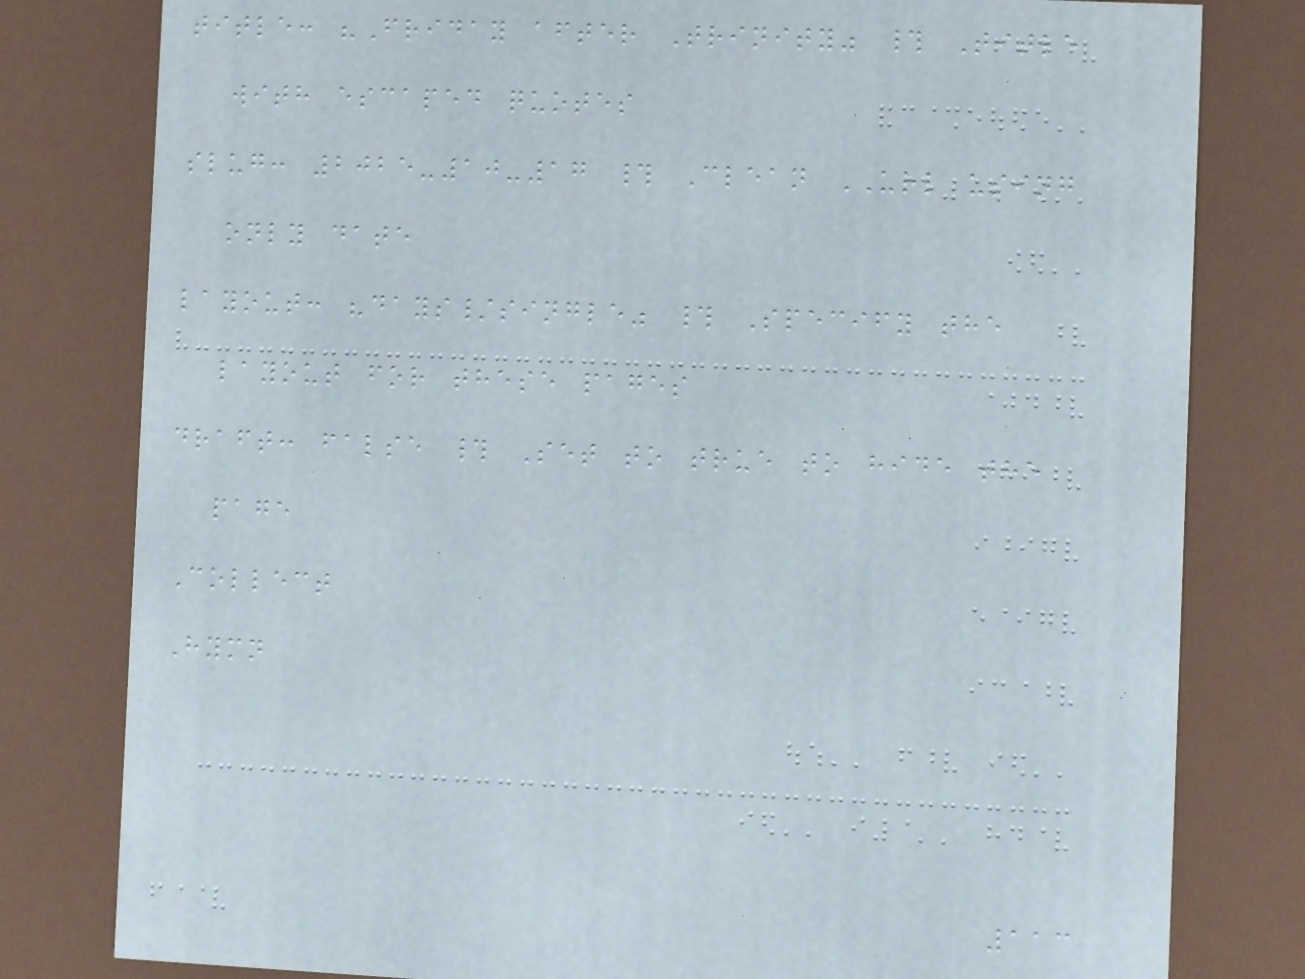title: "Friday after Trinity" # Title
with escaped quotes
slug: 2025-10-17 # Clean URL using
only date
layout: "days/single" # Specify the
layout for these pages
draft: false # Set to true to hide the
page
Collect
Hymn
113
